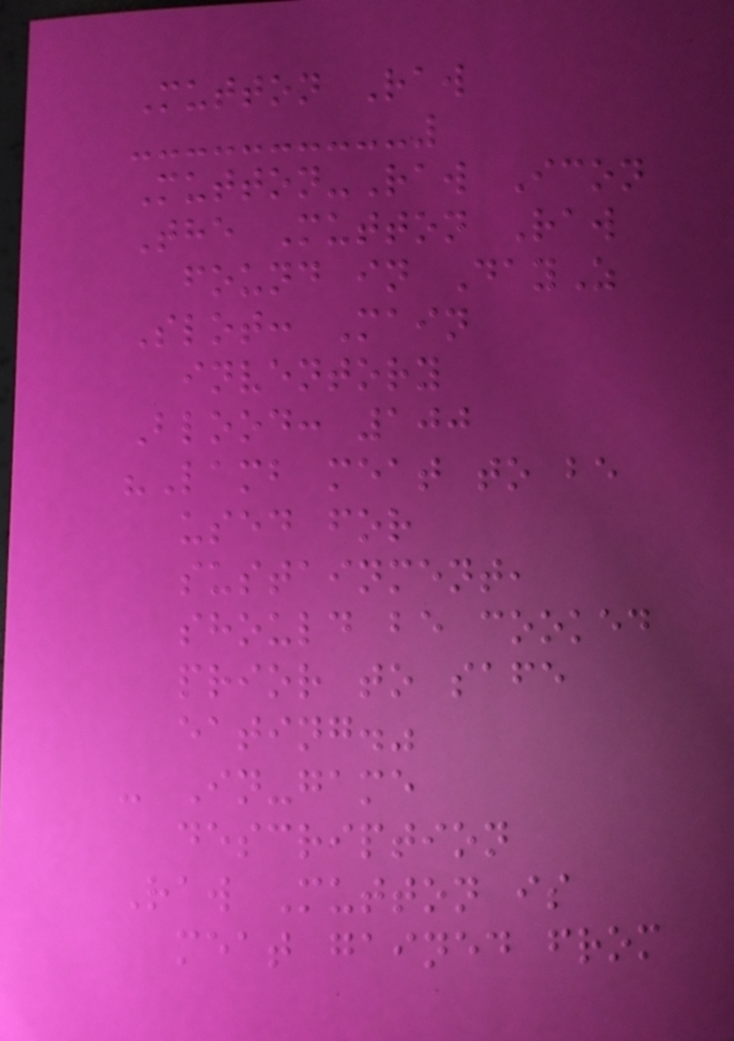Mutton Raw
Mutton-Raw Icon
The Mutton Raw
found in DayZ
Slot: Main
inventory
Blood: 100
"Lamb meat to be
used for
sustainment,
should be cooked
prior to safe
eating."
- In-game
description
Raw Mutton is
meat gained from
